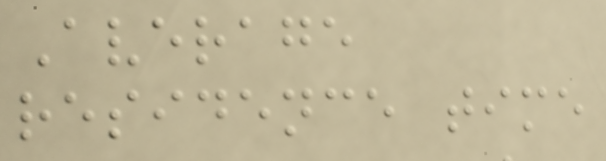Average
residence time
